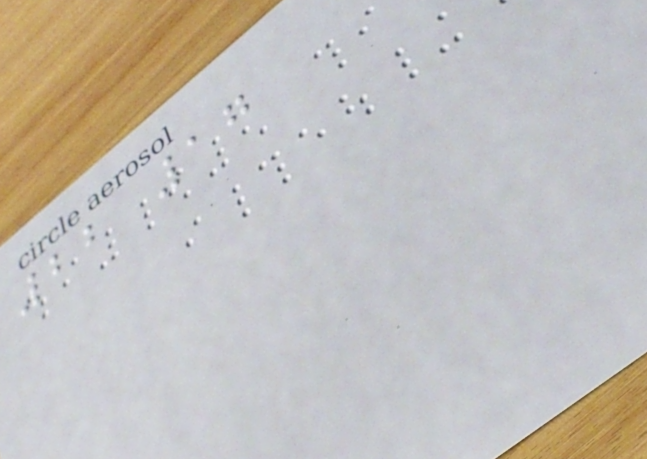22 17
